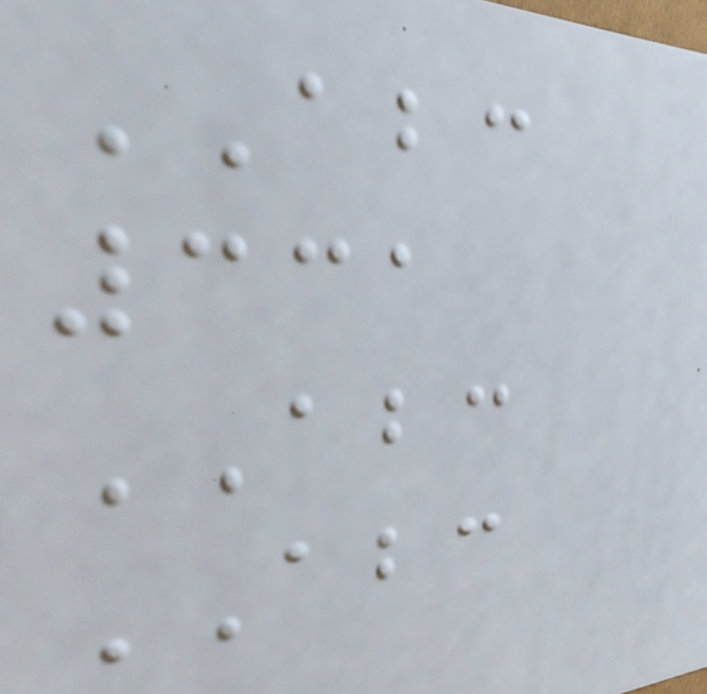ABC
331
ABC
ABC
